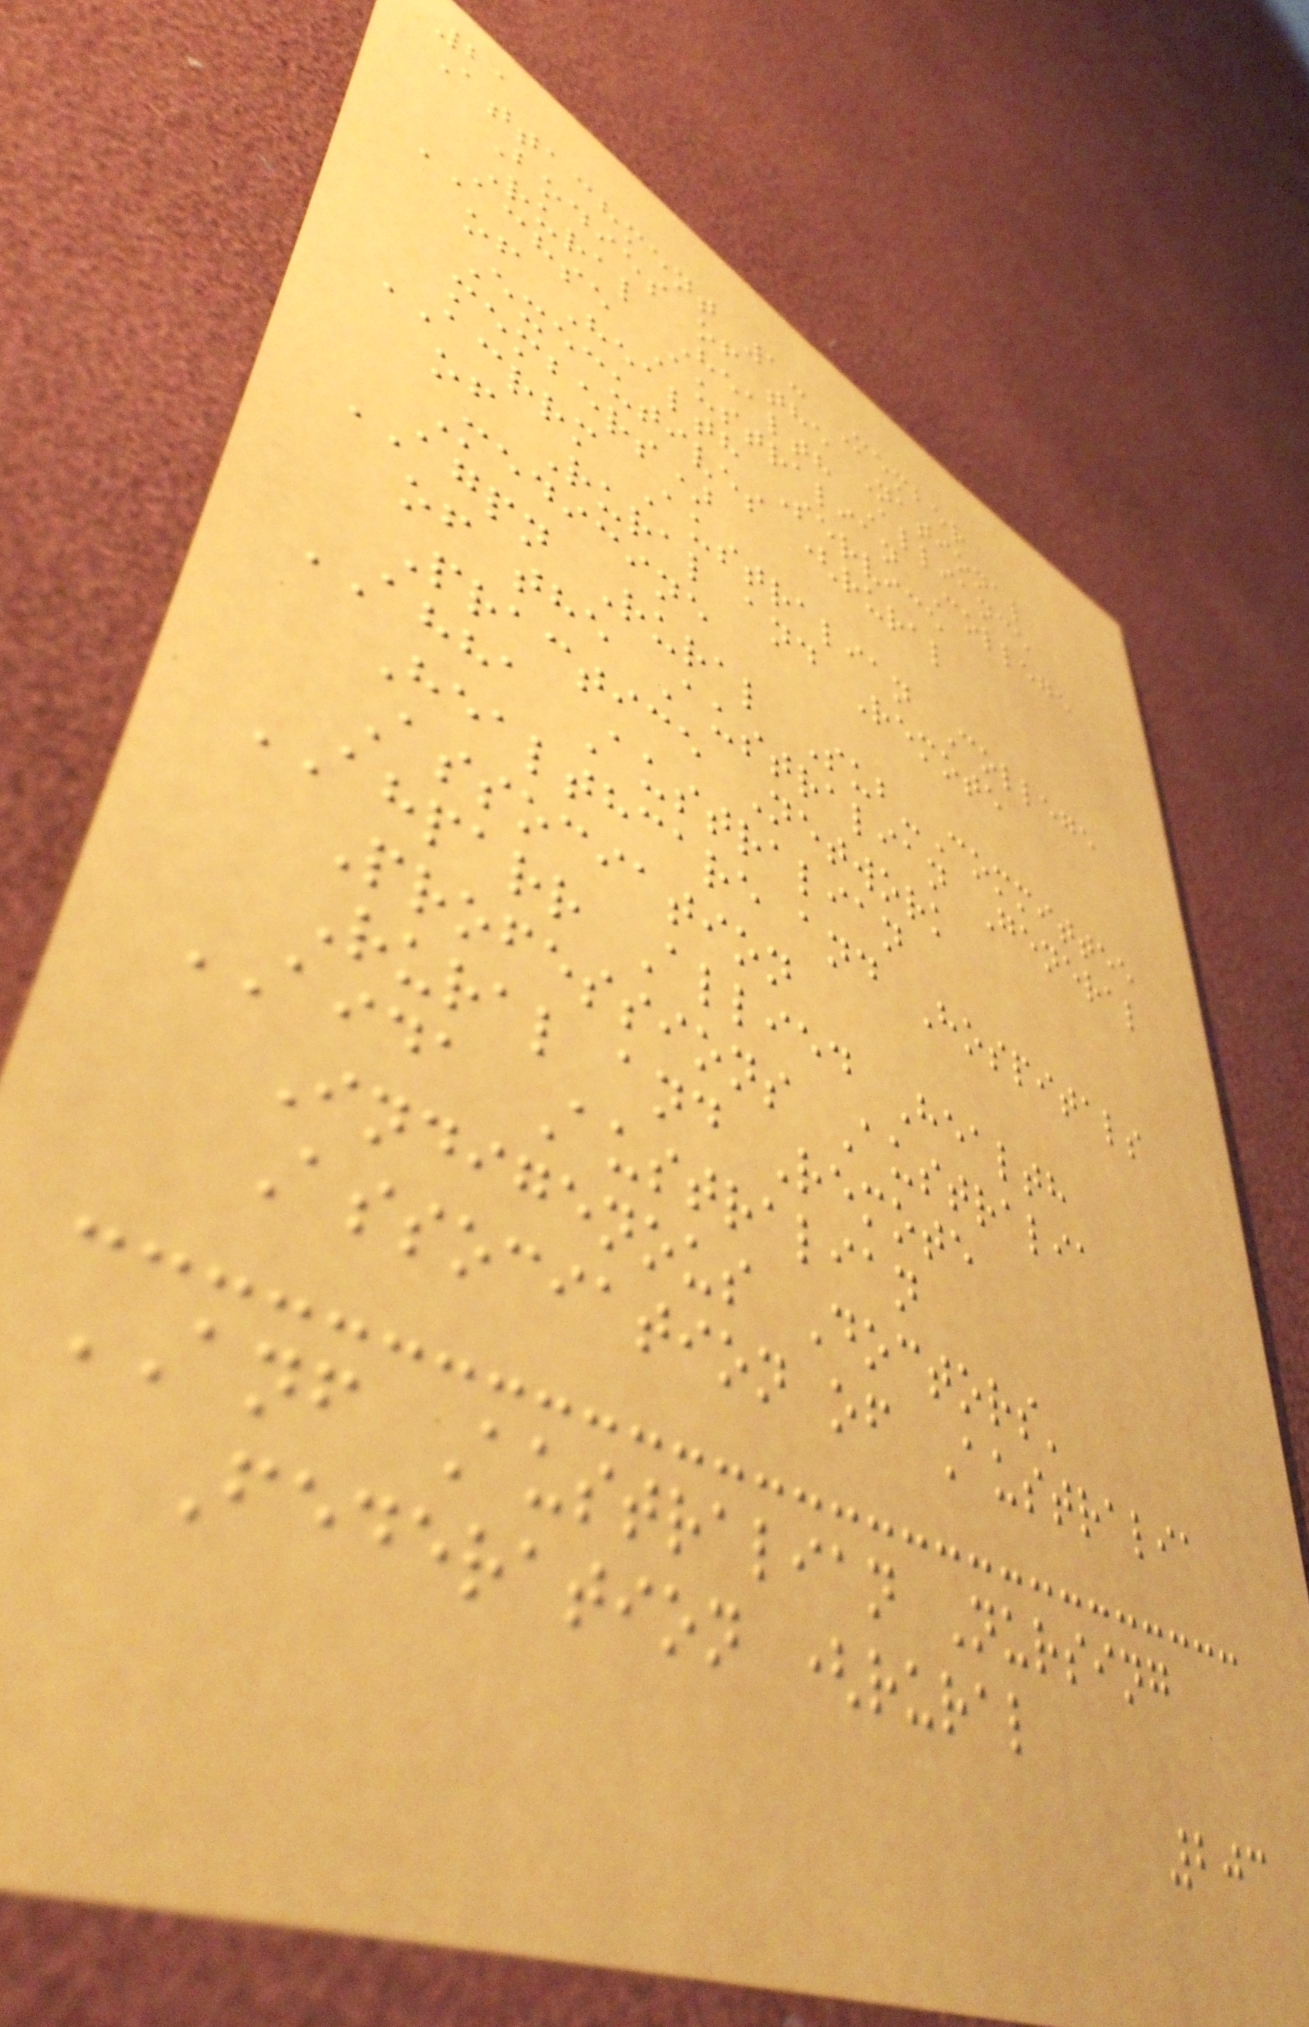21
Attachment 1: Member
Bodies of the National
Rural Health Alliance
ACHSE Australian College
of Health Service
Executives (rural
members)
ACRRM Australian College
of Rural and Remote
Medicine
AGPN Rural Sub-Committee
of the Australian General
Practice Network
AHHA Australian
Healthcare and Hospitals
Association
AHPARR Allied Health
Professions Australia
Rural and Remote
AIDA Australian
Indigenous Doctors'
Association of Australia
ANF Australian Nursing
Federation (rural
203
